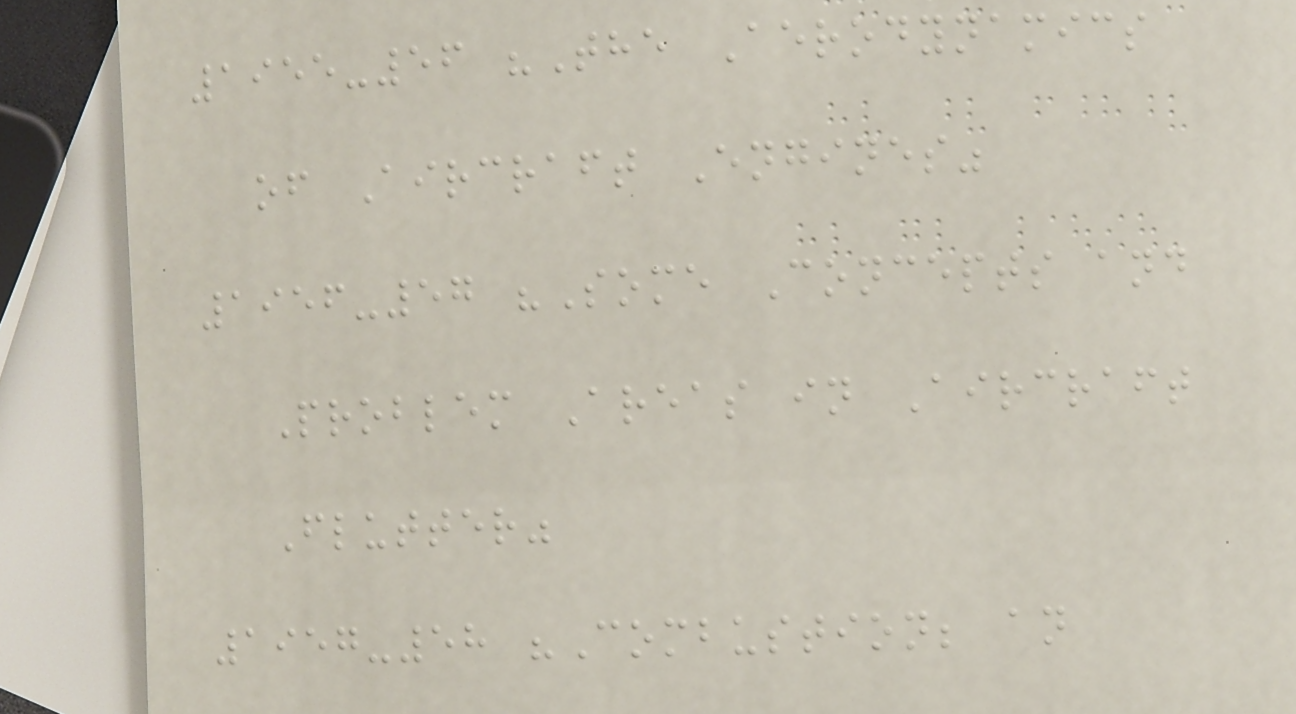1955-56 "The Aerodynamics
of Aircraft Engines"
1956-57 "Some Concepts and
Problem Areas in Aircraft
Flutter"
1957-58 "Combustion; an
